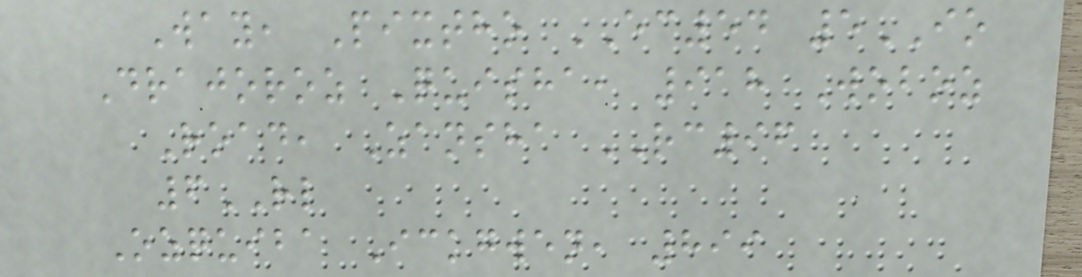Way, Pixtho EC54 5IO
Drajoroz Quisha, 918 Woboz
Road, Zansha RC96
6RL
Ozquiba Ickgwen, 899
